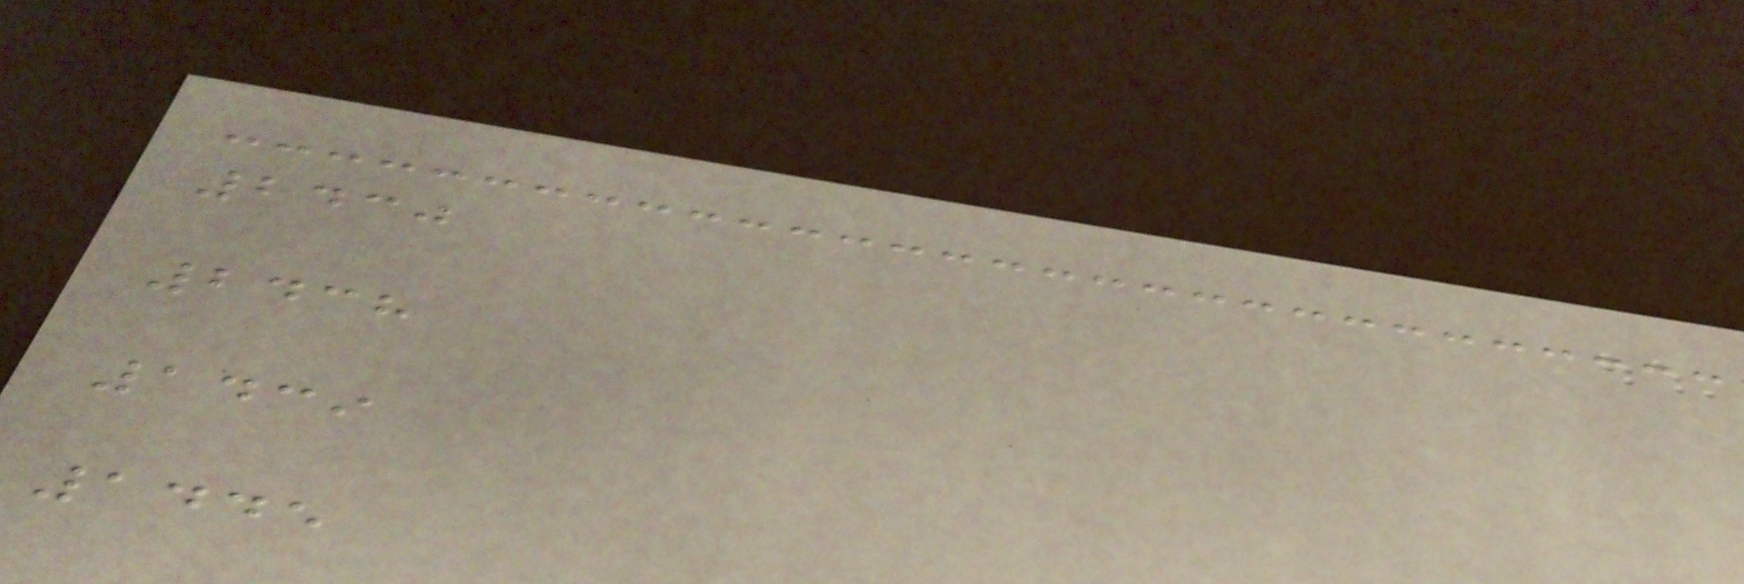2430
2438
1439
1445
